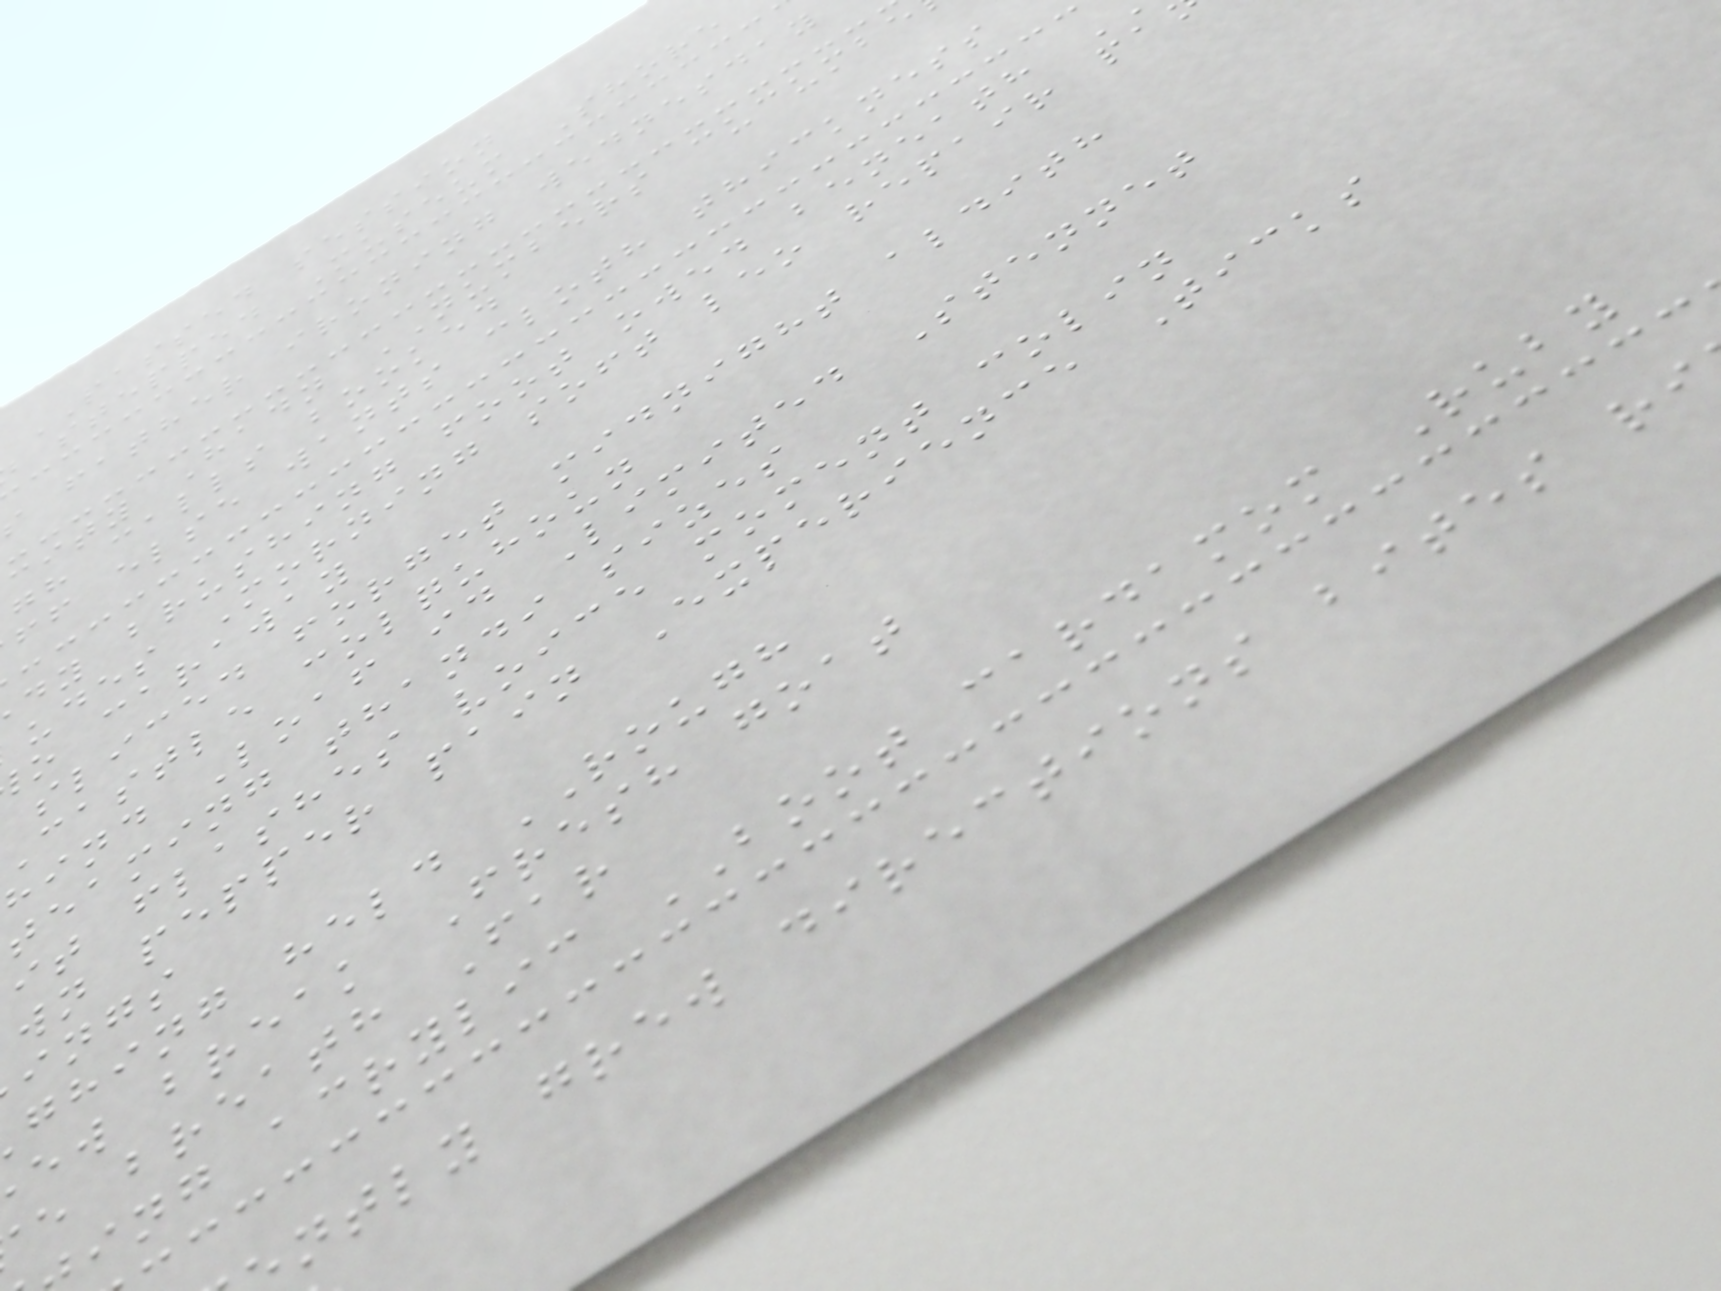PASSED session
stepped Museum Shore
s father ironing wednesday
city Hadn NUMBERS cucumbe
gh calls booked
ff else wants cloth thickness
dy brushing foot owed beneath
udes Morning soft leo repair pa
o caraway
sliced forget midnight aldith
castle colquhoun
hind Loaf id Limited Stennet
teaming thandi sizes
it flashes voice moment colin
wn pepper pain Experience Ticks
ings
ghing held ROUGH
ew break Fresh goat
e breath Far
ing acrylic BOOT cardamom Ruby
ntly grew directions bites ri
